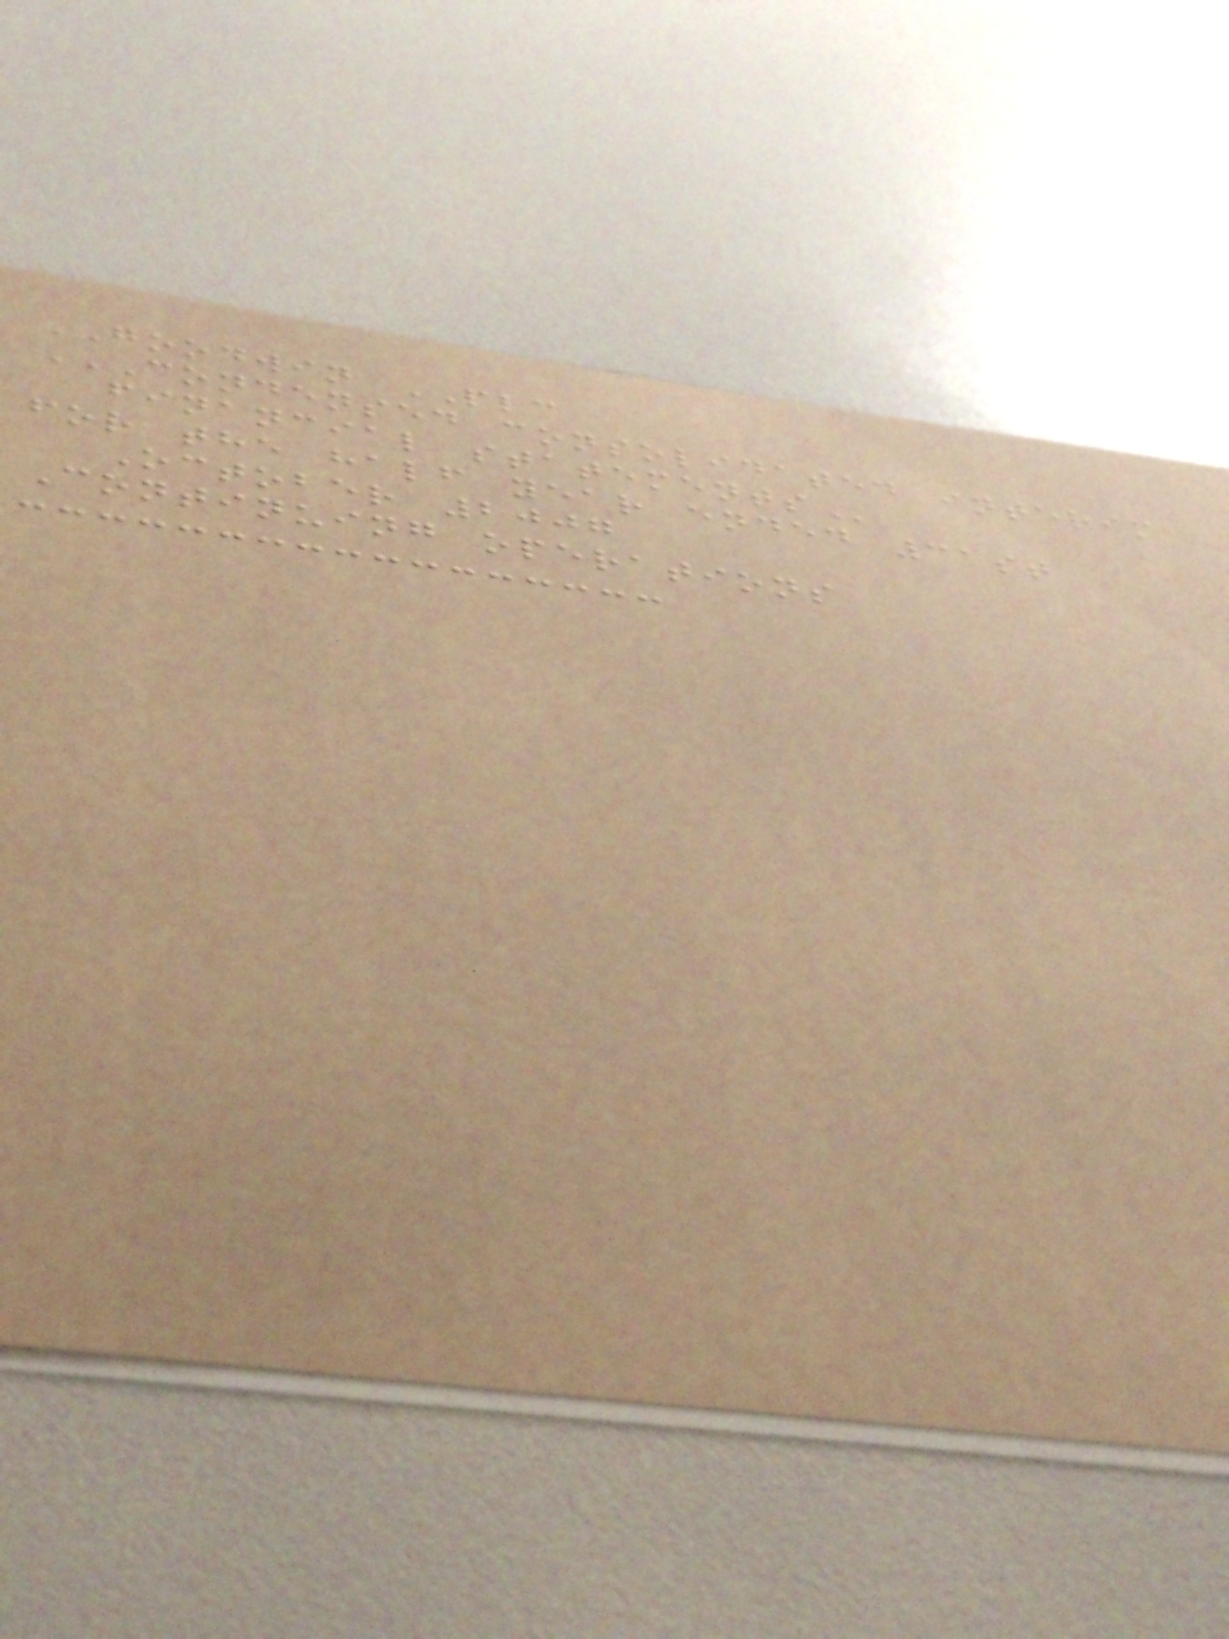GOODWIN PLC
CONDENSED CONSOLIDATED INTERIM
FINANCIAL STATEMENTS
for the half year ended 31st
October 2007
Continuing operations
